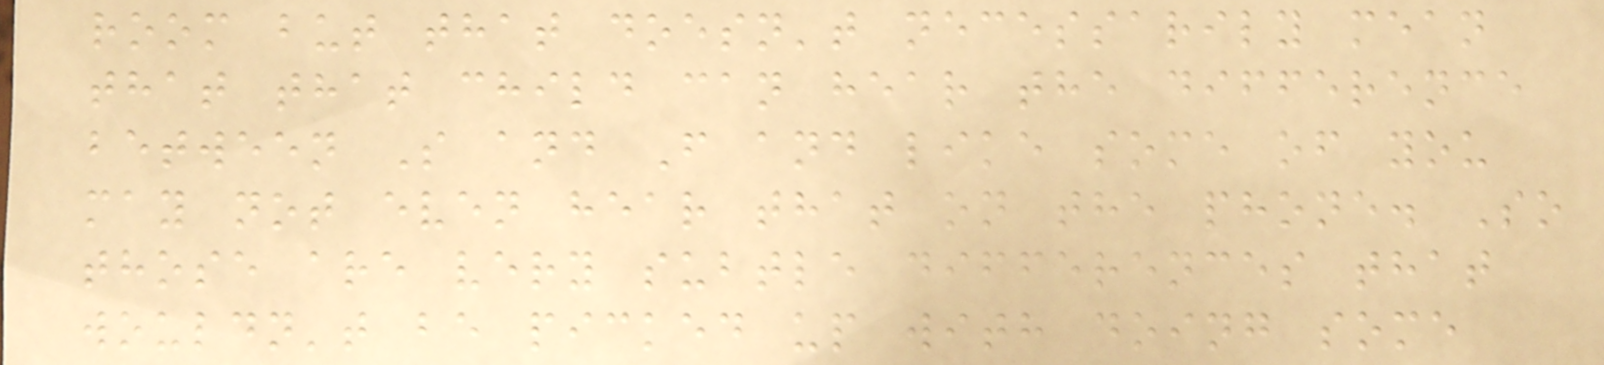room but that doesn't necessarily mean
that that child can hear the difference
between S and F and like some of you
may not even hear that on the phone. So
those are very subtle differences that
wouldn't be picked up with doing some
